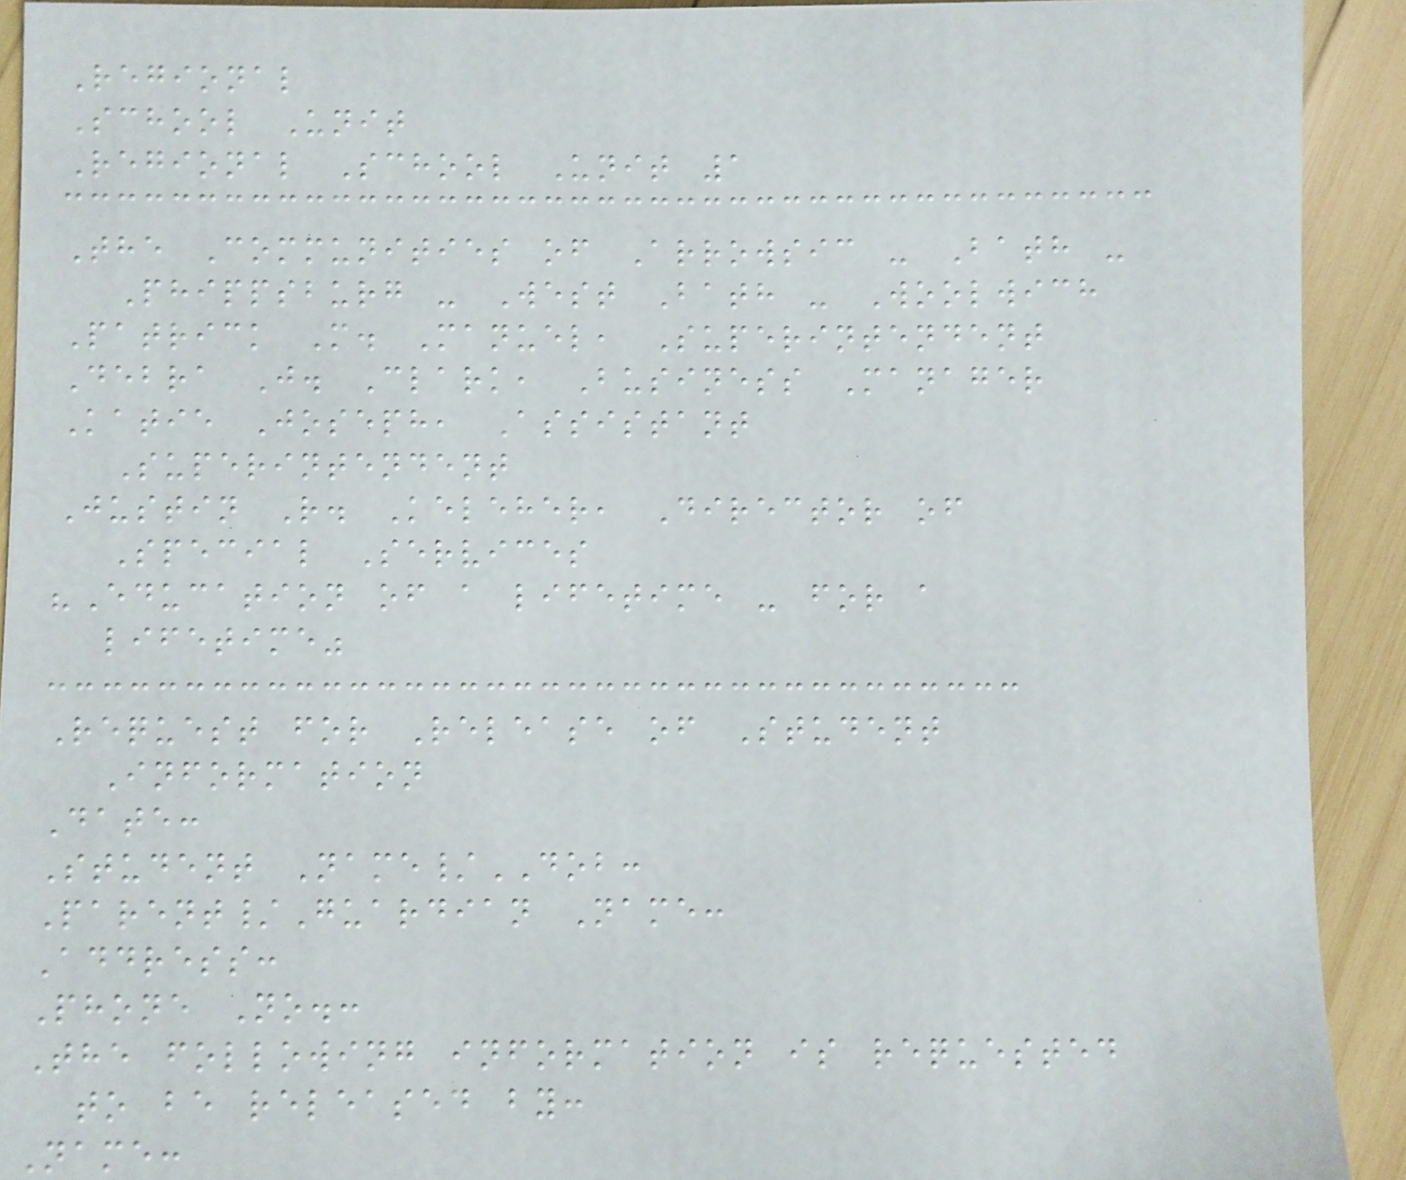Regional
School Unit
Regional School Unit 1
The Communities of Arrowsic - Bath -
Phippsburg - West Bath - Woolwich
Patrick M. Manuel, Superintendent
Debra J. Clark, Business Manager
Katie Joseph, Assistant
Superintendent
Justin R. Keleher, Director of
Special Services
"Education of a lifetime - for a
lifetime"
Request for Release of Student
Information
Date:
Student Name/DOB:
Parent/Guardian Name:
Address:
Phone No.:
The following information is requested
to be released by:
Name:
